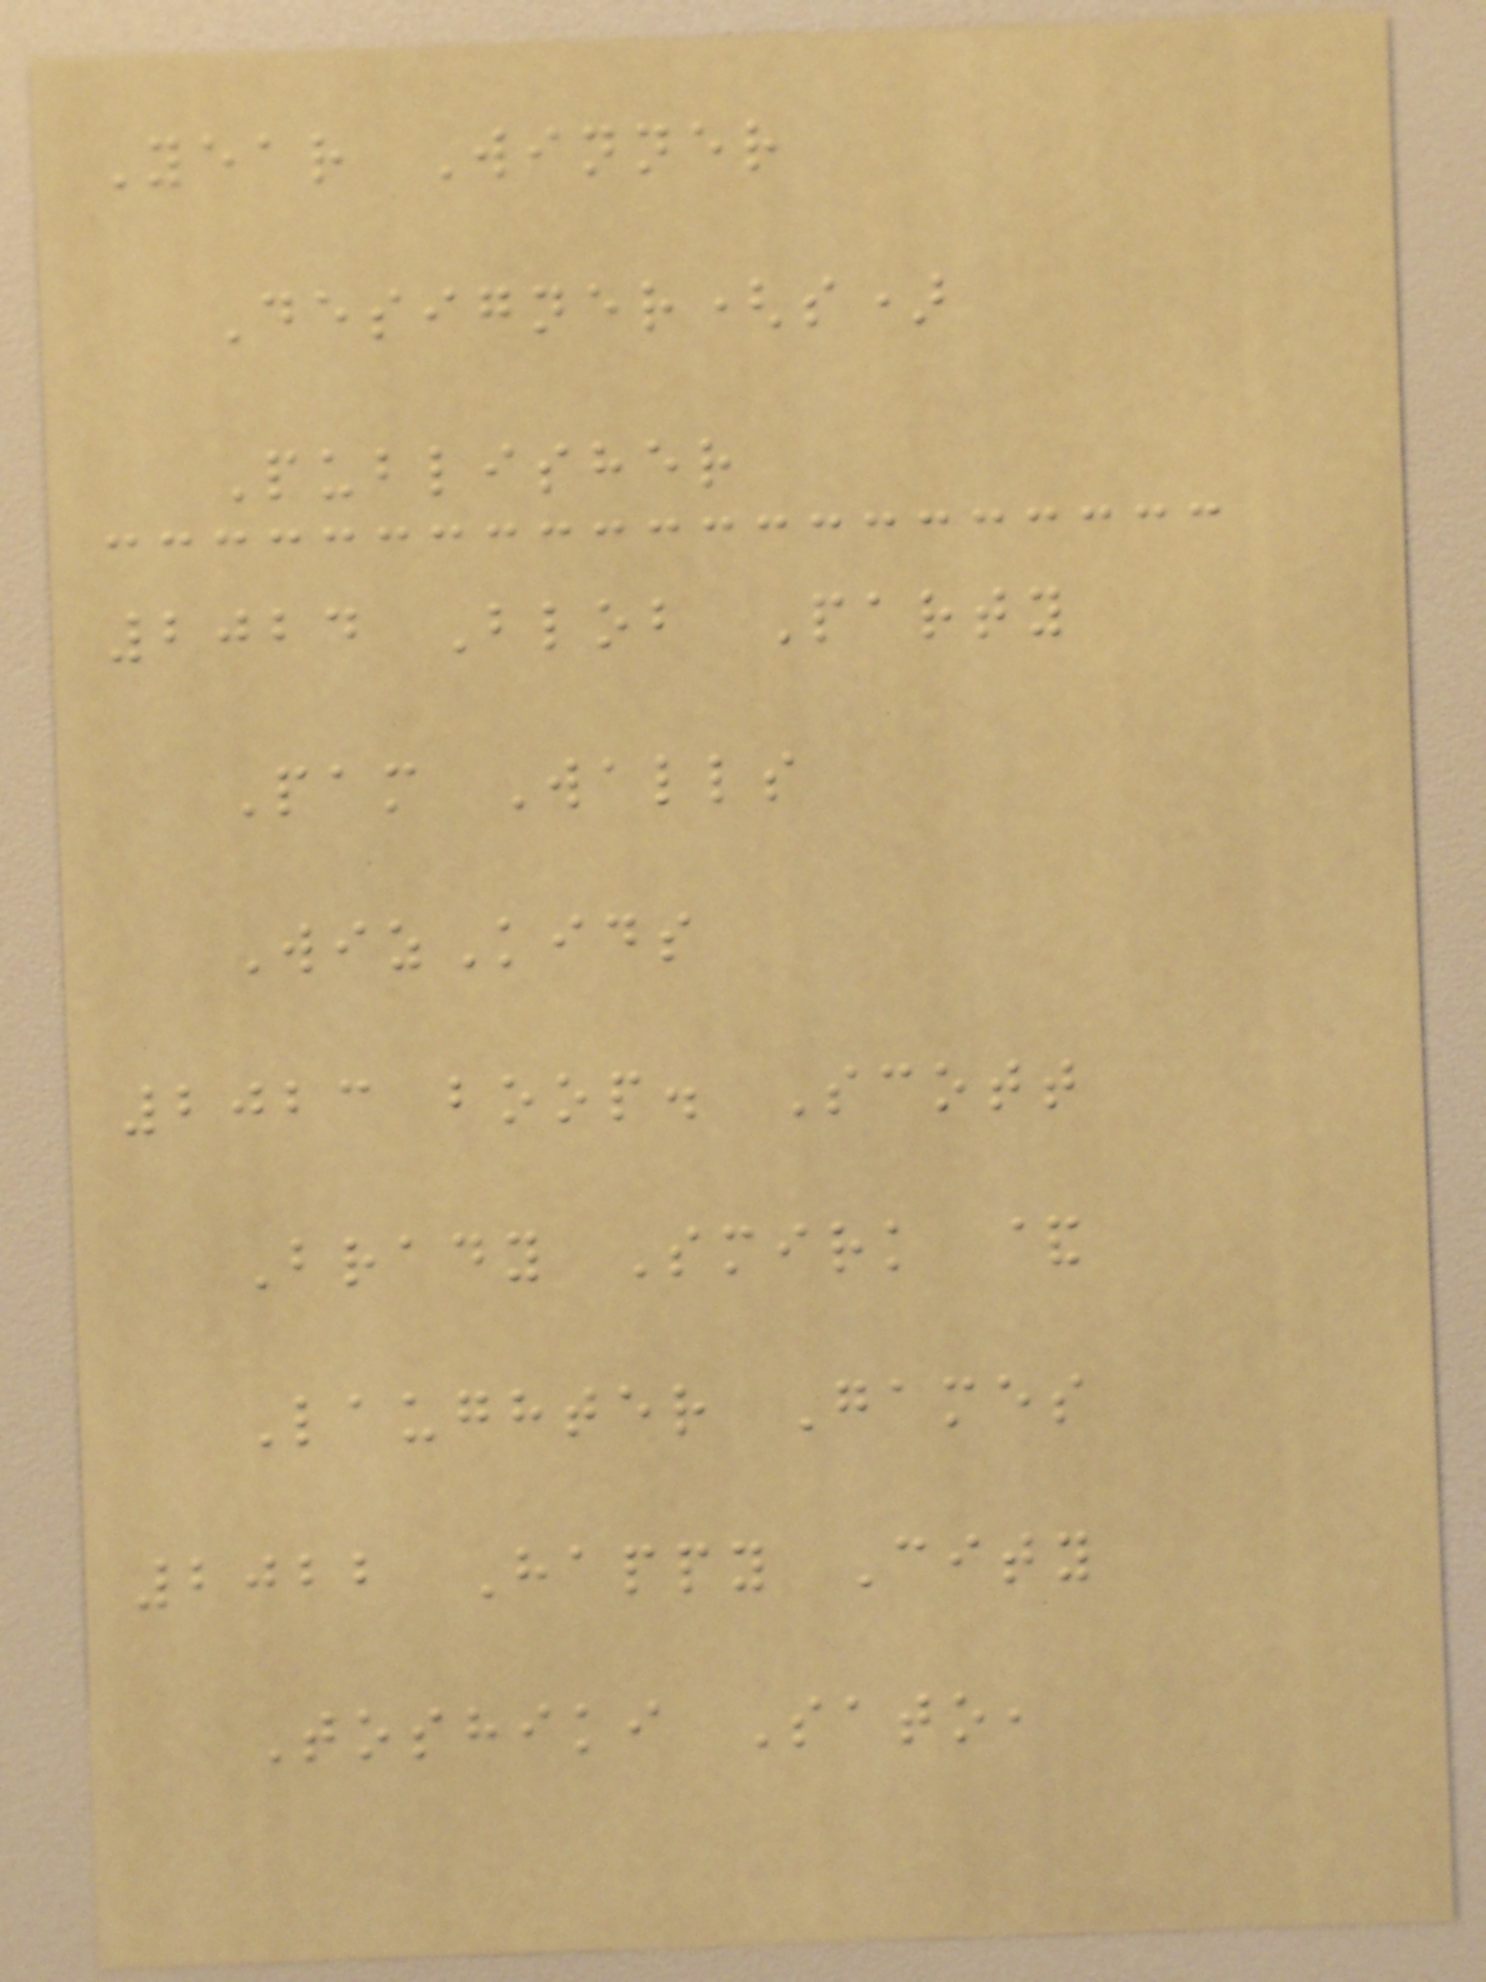Year Winner
Designer(s)
Publisher
2024 Blob Party
Pam Walls
WizKids
2023 boop. Scott
Brady Smirk &
Laughter Games
2022 Happy City
Toshiki Sato,
